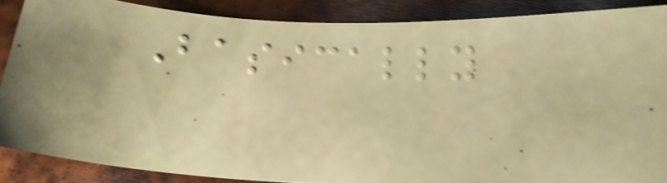Basically
